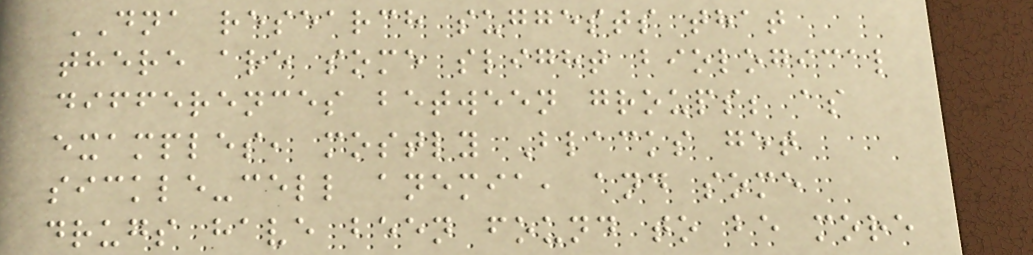DNA research suggests that
there are some slight biological
differences between groups; as
examples, mostly Blacks get
sickle-cell anemia, and some
drugs have been found to be more
